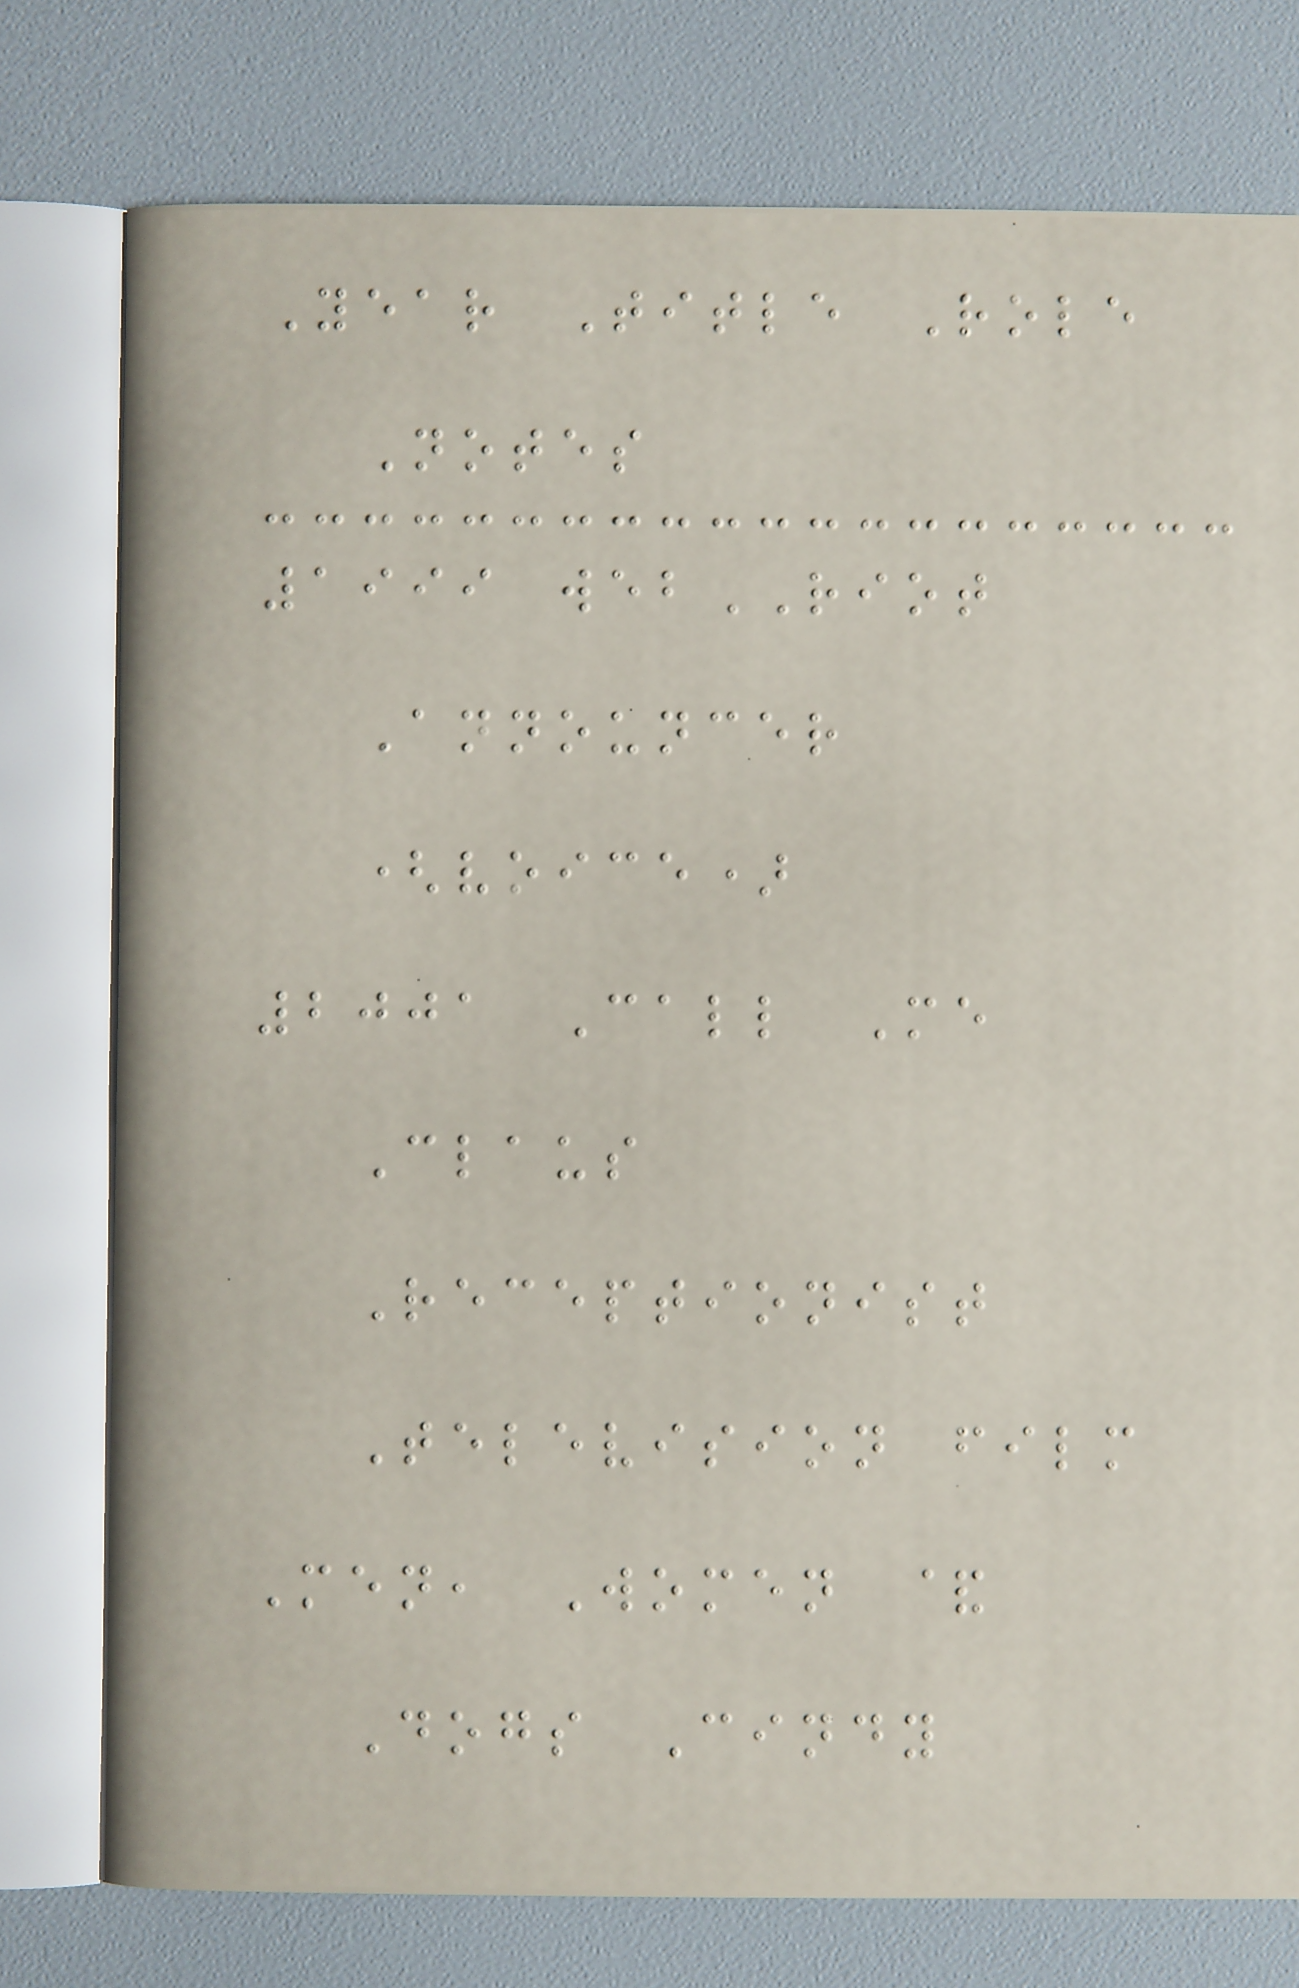Year Title Role
Notes
1999 webRIOT
Announcer
(voice)
2001 Call Me
Claus
Receptionist
Television film
Men, Women &
Dogs Cindy
